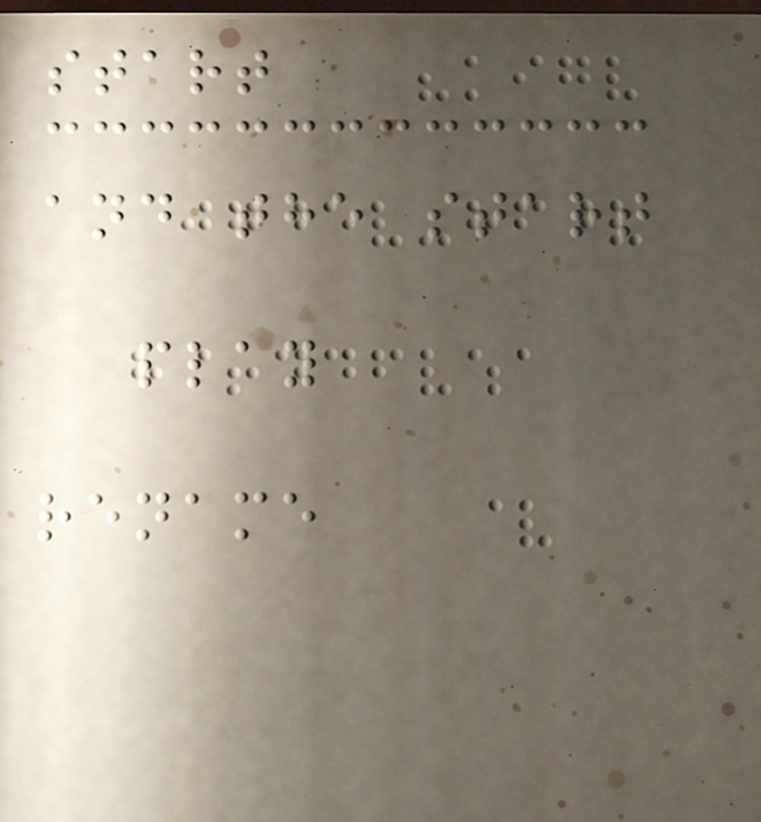start
and the start
play
rename
